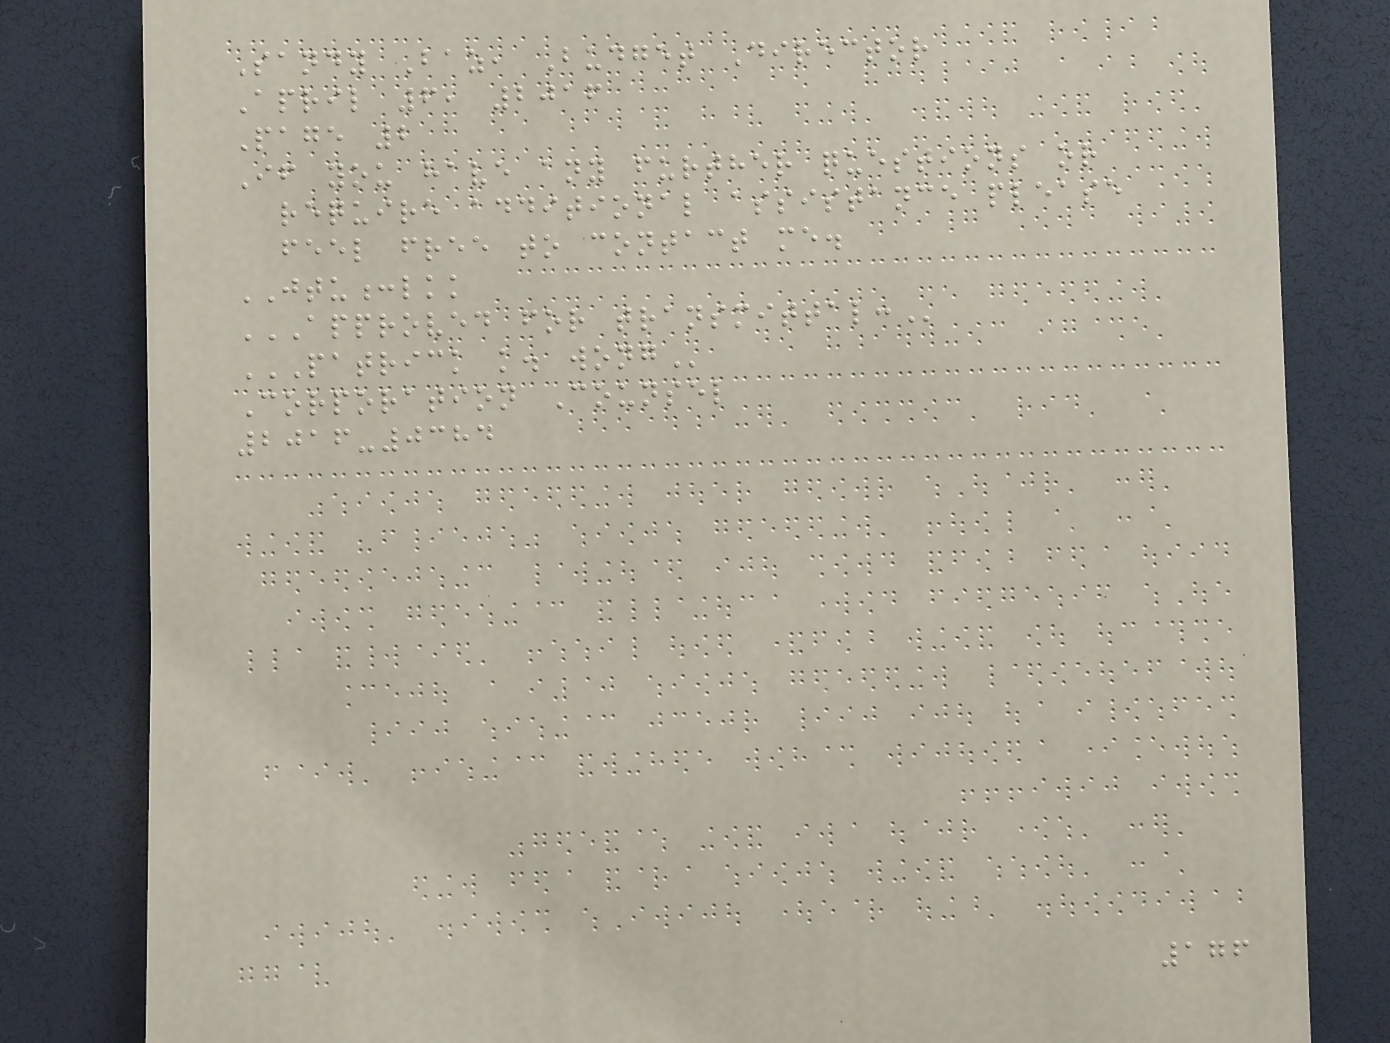Sandy Baz, Budget Director
April 6, 2016
Page 2
If you have any further questions or
require additional assistance please
feel free to contact me.
JTU:lkk
APPROVED FOR TRANSMITTAL:
PATRICK K. WONG
Corporation Counsel
2016-0384
176
